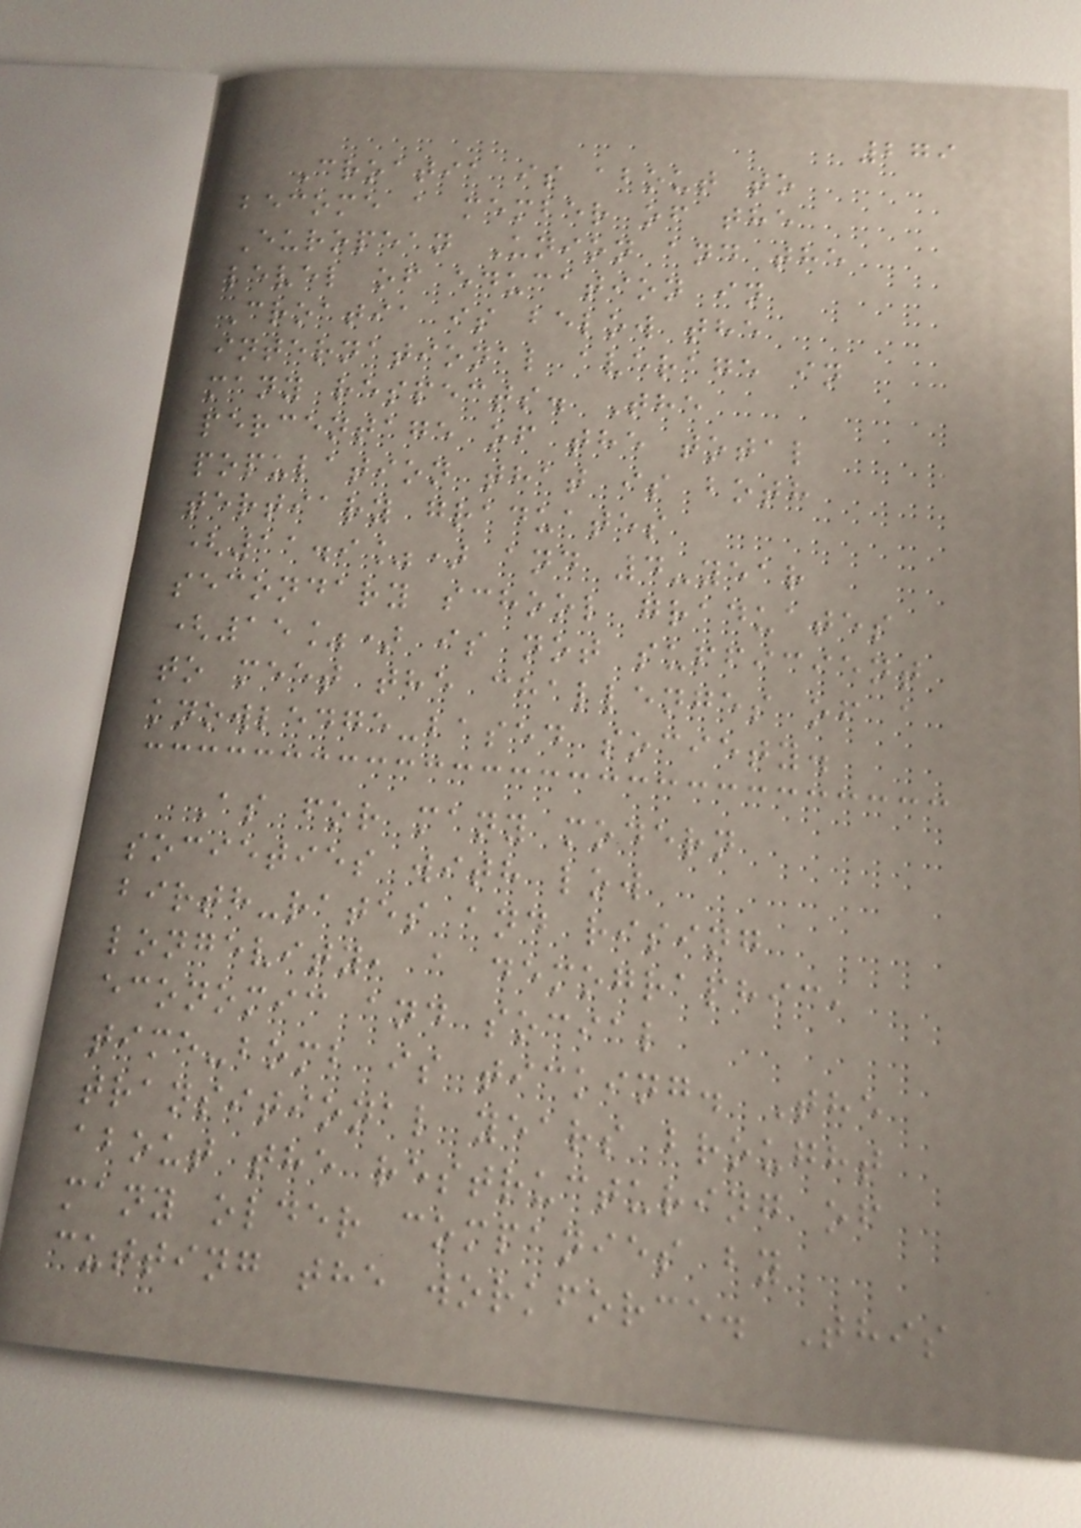279
Croatia is about to
become a member of the
European Union and the
level of education in
Croatia is below the
international average in
many respects. The
percentage of the total
population that is both
tertiary graduates
(11.9%) and 4-year
secondary school graduates
(15%) is not sufficient
to meet the challenges of a
knowledge-based society.
As for many modern
societies with low
birth-rates and rising
longevity, a demographic,
economic and social
time-bomb is ticking. The
transitional years brought
about the restructuring of
many older companies by
cutting the workforce. This
